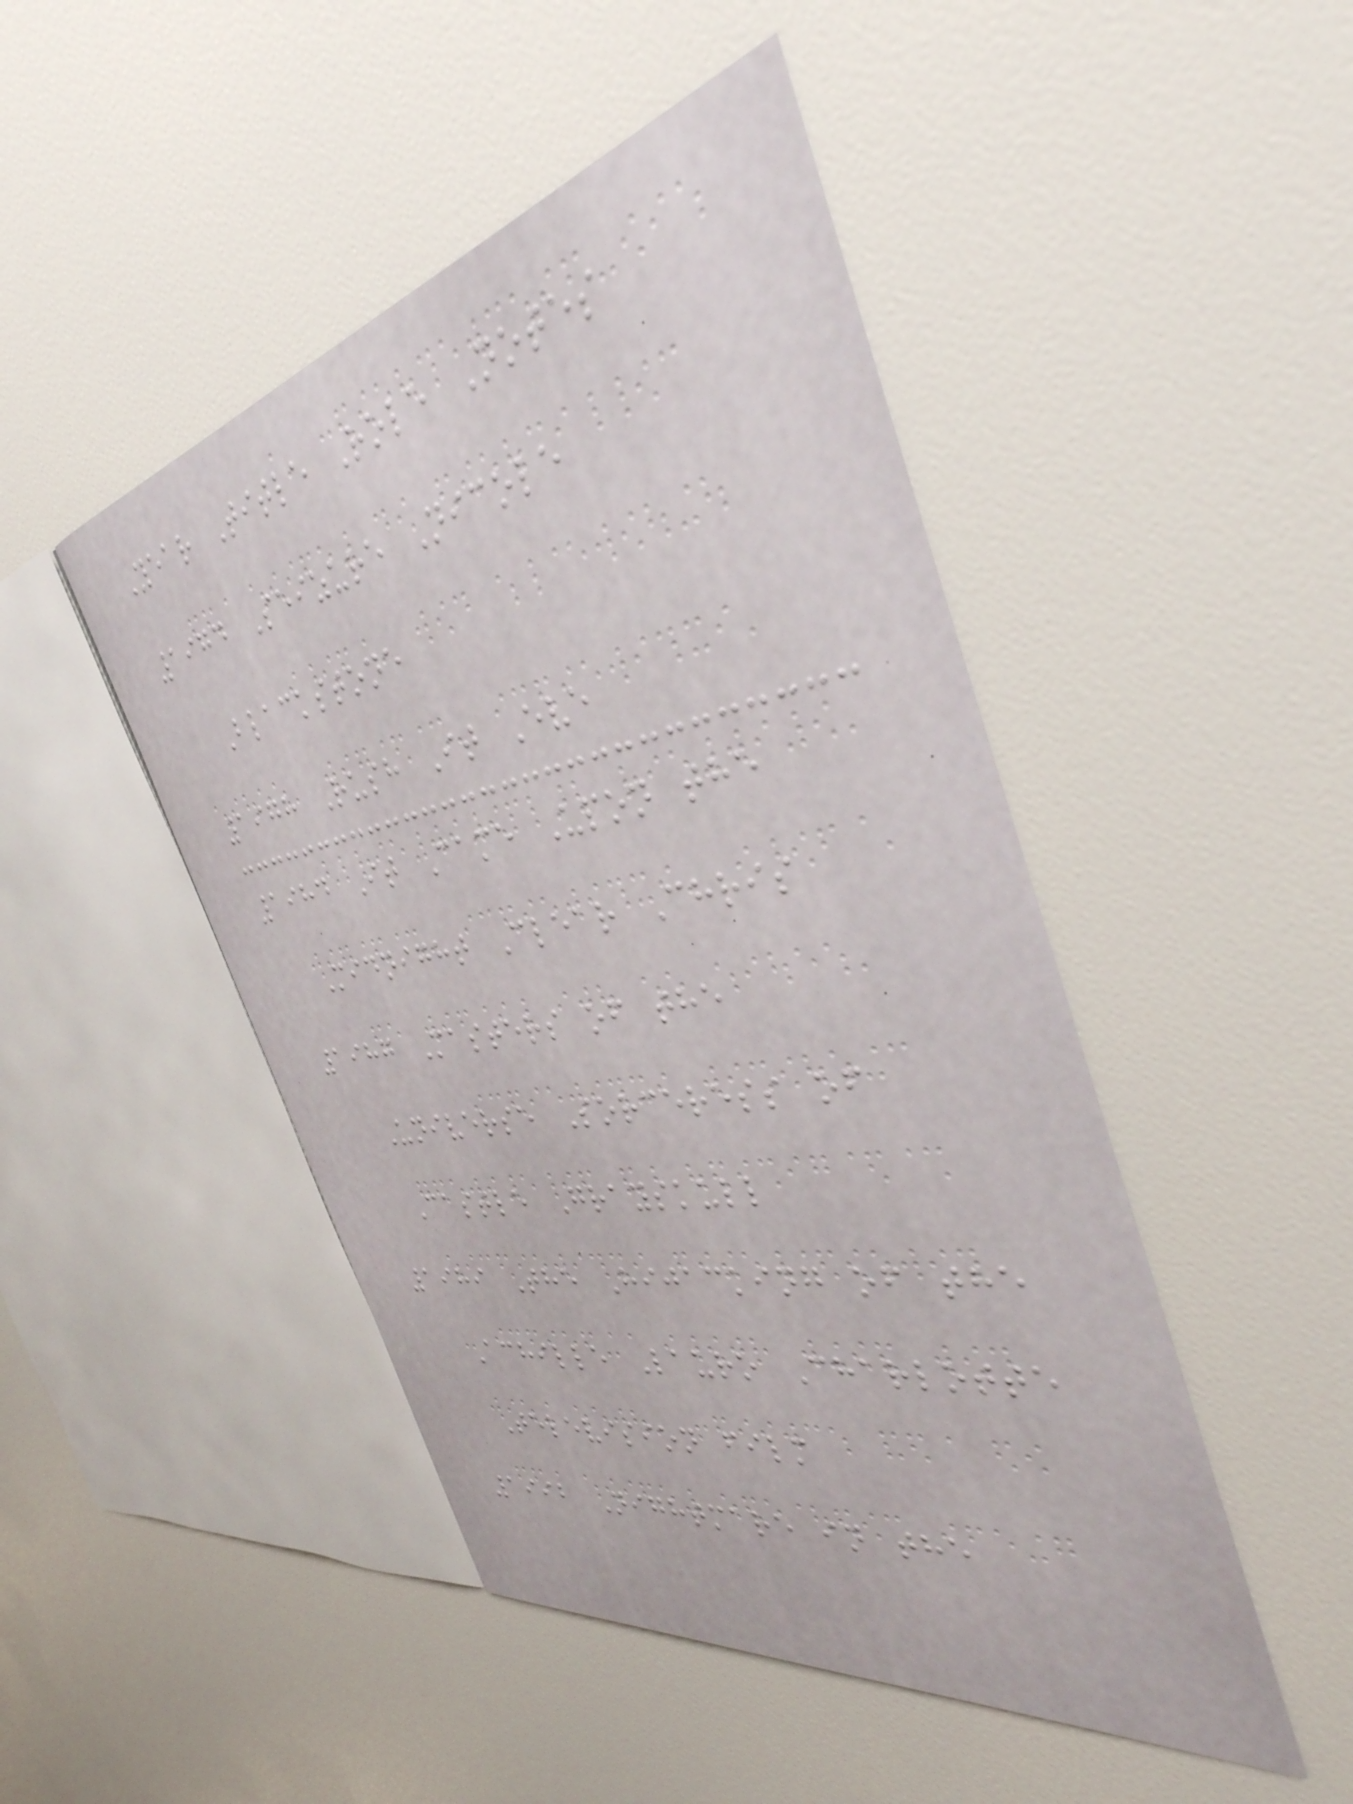Year Title Role Notes
1974 Seizure Nicole
Blackstone
1978 Rush It Eve
1984 It Came Upon the
Midnight Clear Chris
1987 Masters of the
Universe Sorceress of
Castle Grayskull
1989 The Hijacking of the
Achille Lauro Charlotte
Television film
1992 Nightmare in the
